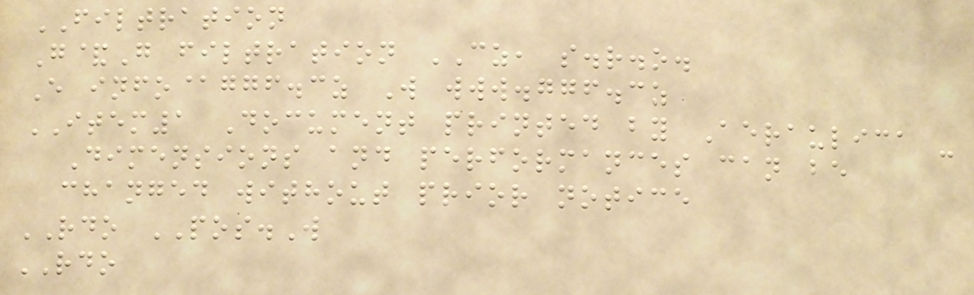FILTRATION
G&G filtration CZ, s.r.o.
E info@ggf.cz W www.ggf.cz
ITEM1 Document printed by Aeraulica -
Dimensions and performances can be
changed without prior notice
RDO POS.W
RDO
